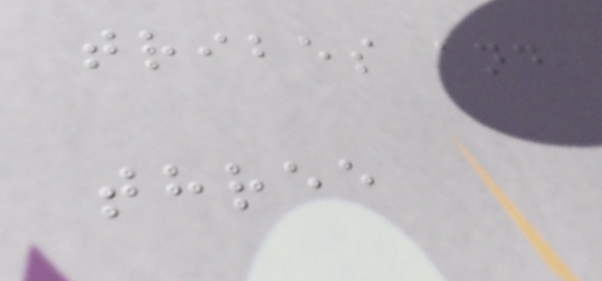tribes and
three
